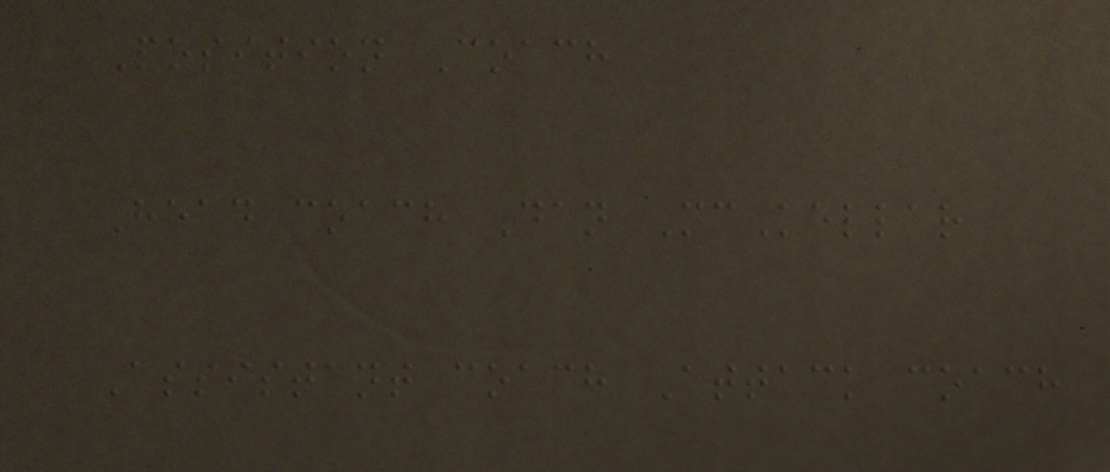Position Coach
Head coach Dan McKellar
Assistant coach Attack coach
